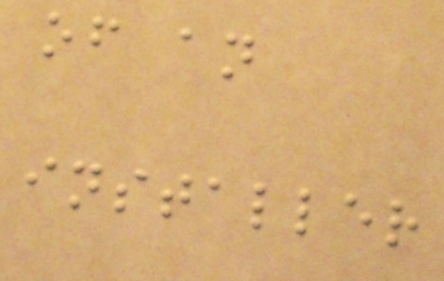of an
installer
